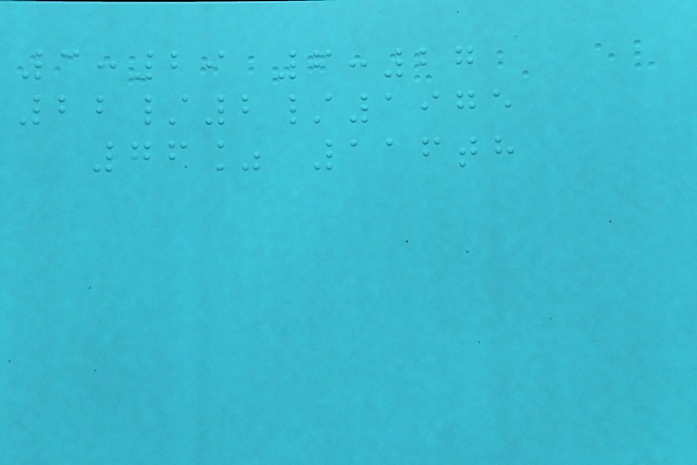3:29 6:27
22/2/1975
76% 116th
